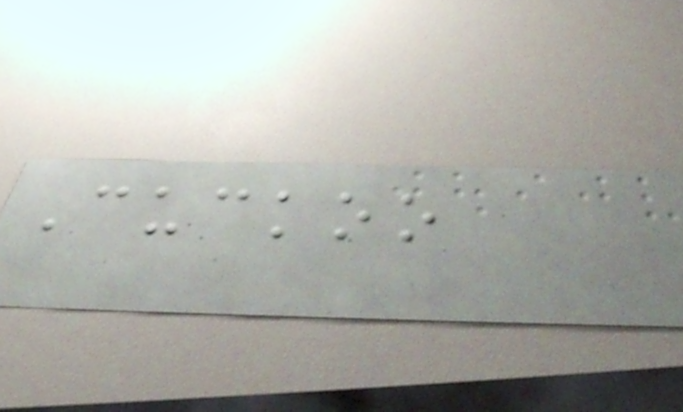Cuckoo
